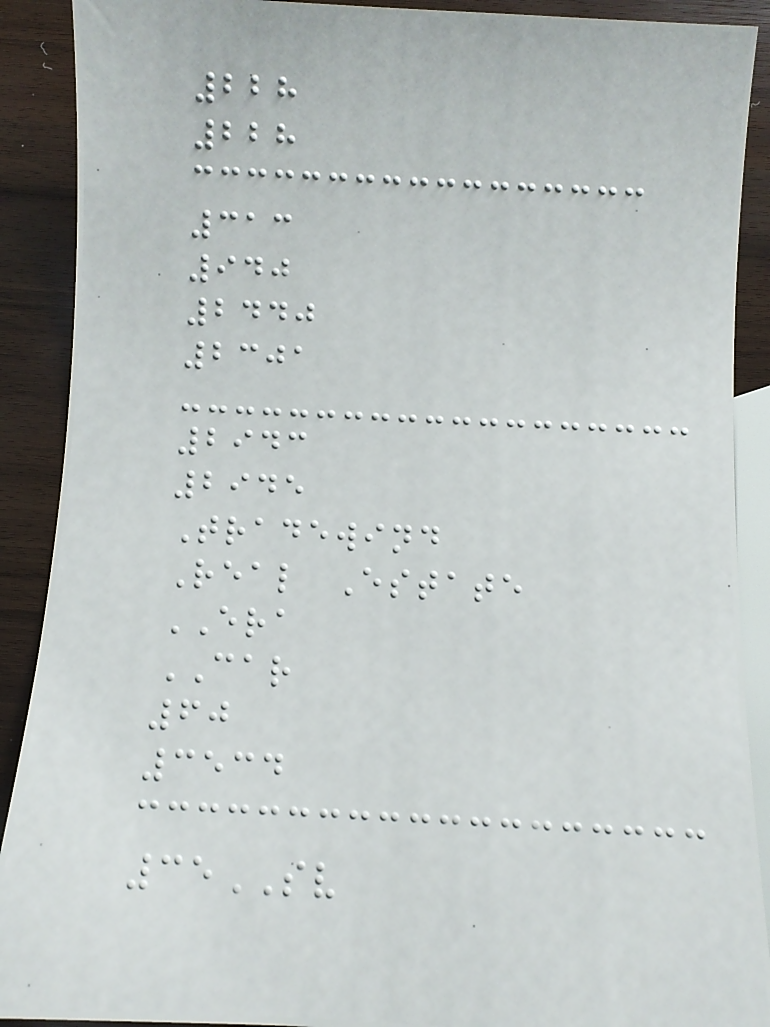228
228
313
940
2440
2301
2943
2945
Tradewind
Real Estate
ERA
CAR
60
3534
35SV
